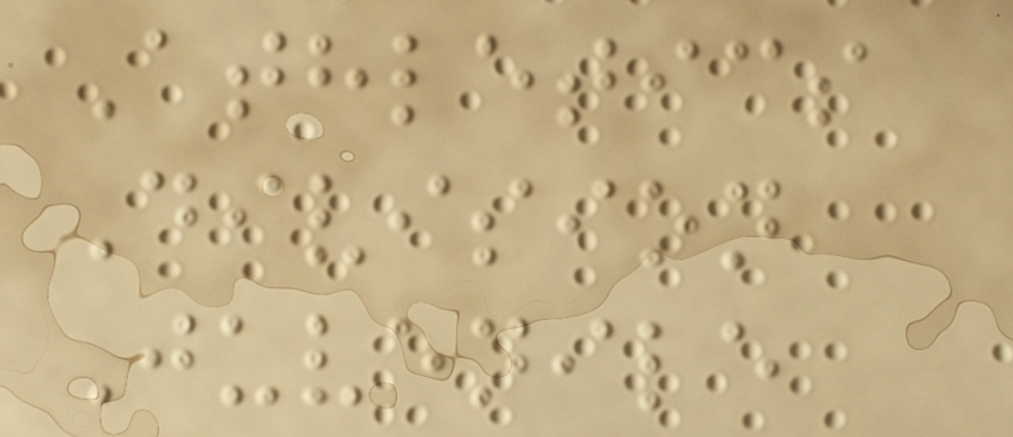Athletics
Division
Juvenile
